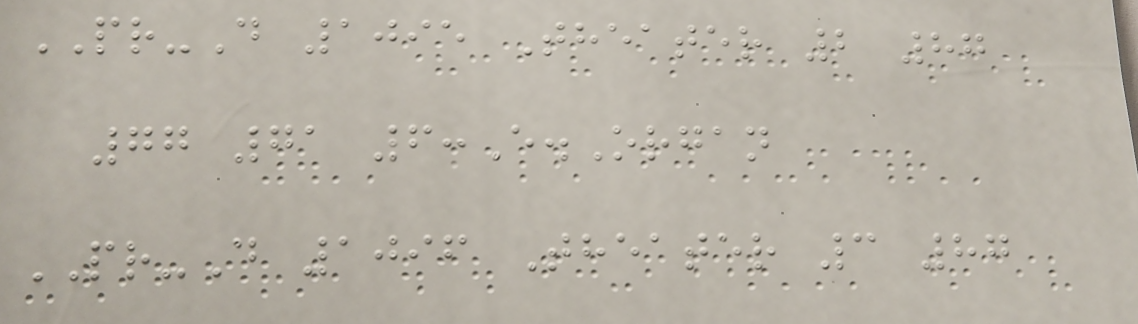PR-D 1095 Theater 2 87
77 71 6:E.Organ
PR-D 1096 Theater 3 87
